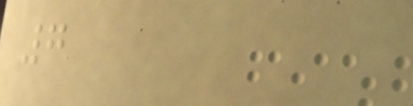7
